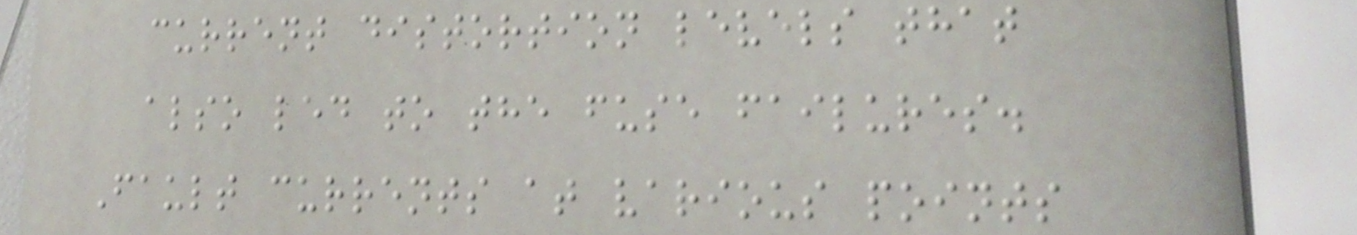current distortion levels that
also led to the fuse failures.
Fault currents at various points
